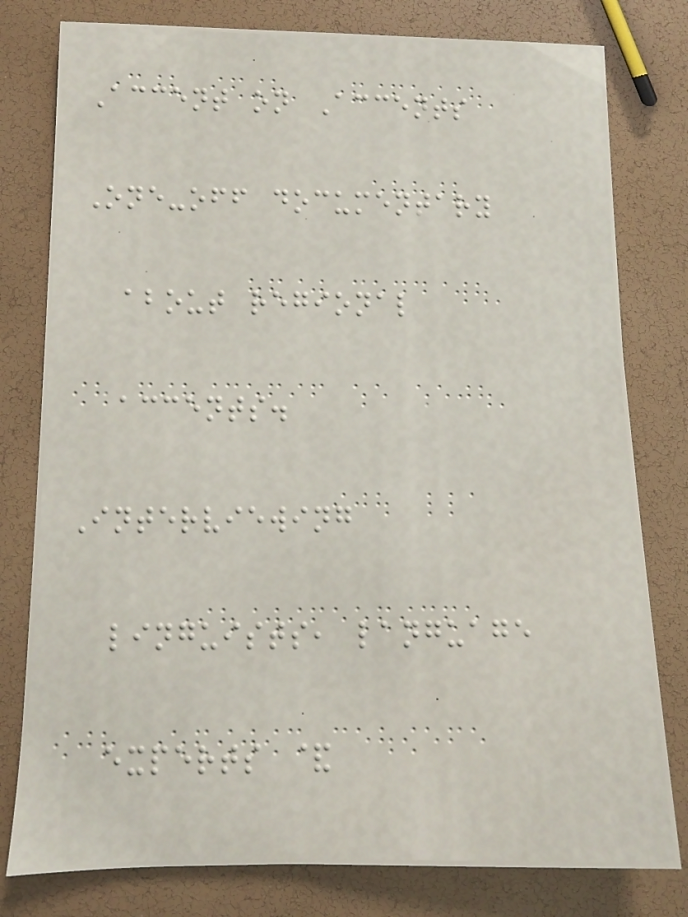Accent on Accents
One-off documentary
about regional
accents.
Interviewing
linguists, language
experts &
